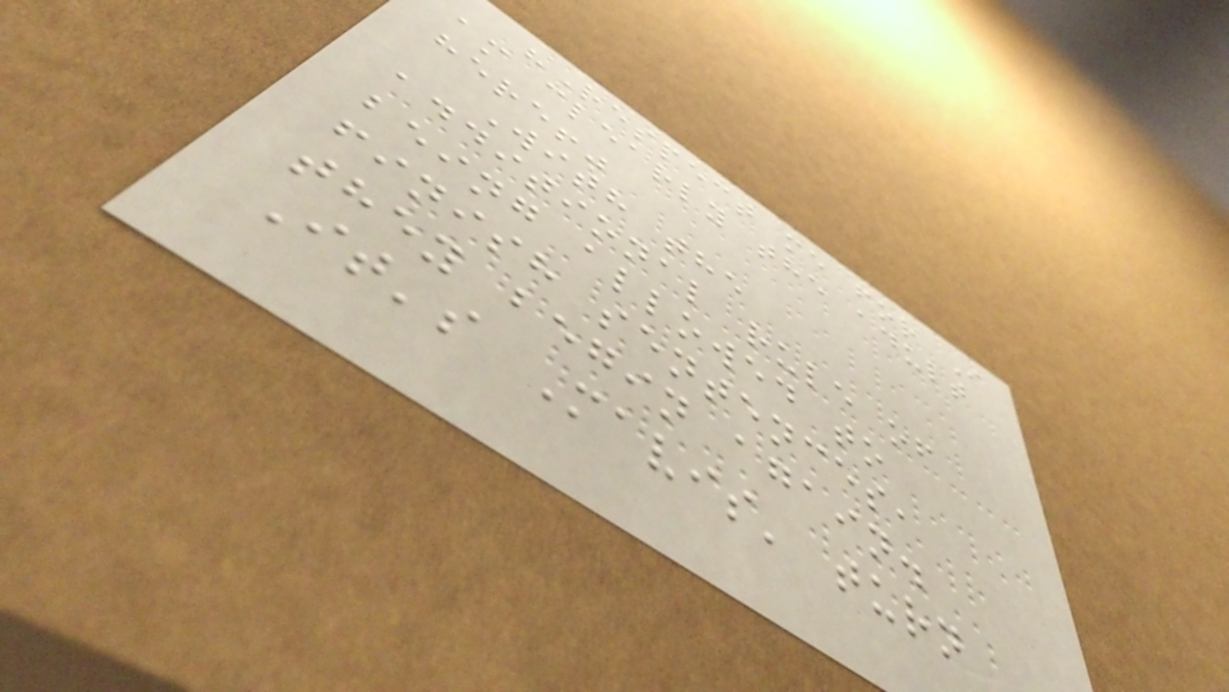"Respect me for I
am clearly the adult
here!"
With the
additional rule of
being allowed to
finish sentences,
they begin again.
It's Mavis' turn
